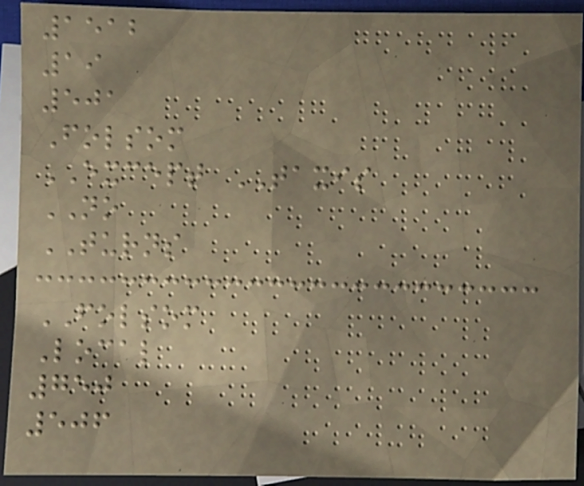1512
19
501
Folsom
EXCEPT TAXIS
NO
TURNS
FOLSOM
Local
750
506
